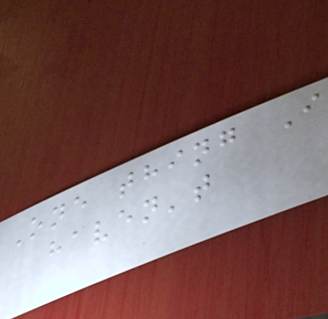One thing I
haven't
